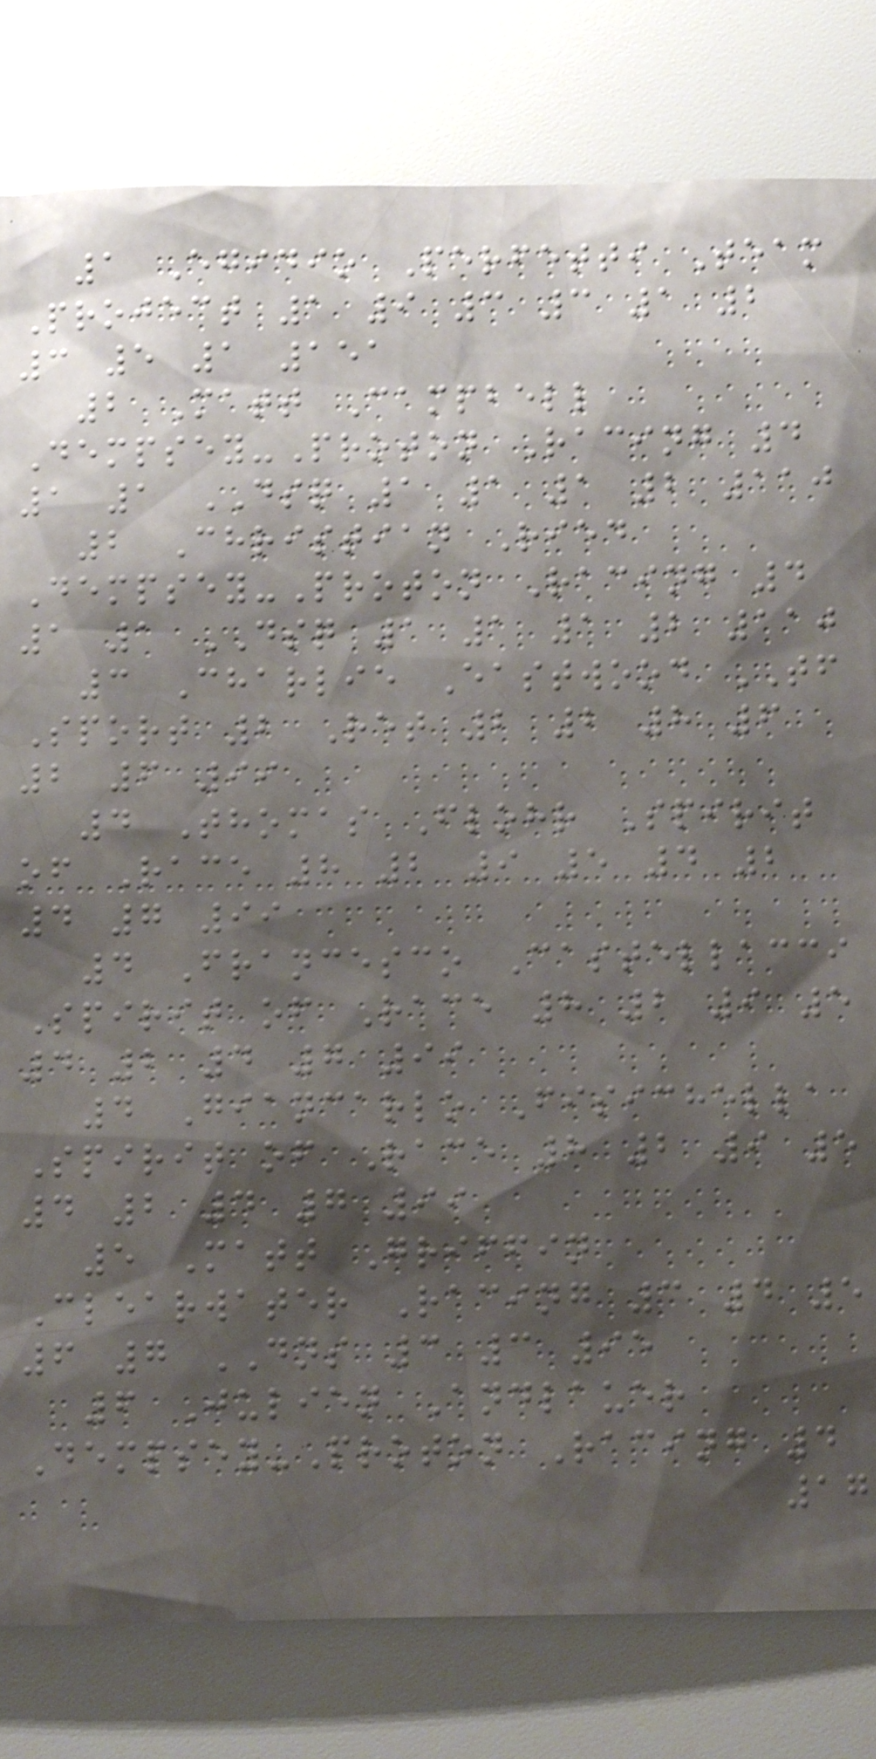1 Egidio Perfetti Team
Project 1 9 3 3 1 2
3 5 1 151
2 Matt Campbell
Dempsey-Proton Racing 4
1 1 DSQ 1 1 1 2 110
2 Christian Ried
Dempsey-Proton Racing 4
1 1 DSQ 1 1 1 2 110
3 Charlie Eastwood TF
Sport 2 Ret 2 2 8 6
2 6 99
4 Thomas Flohr Spirit
of Race 8 2 9 5 4 2
4 7 99
4 Francesco Castellacci
Spirit of Race 8 2 9 5
4 2 4 7 99
4 Giancarlo Fisichella
Spirit of Race 8 2 9 5
4 2 4 7 99
5 Matt Griffin
Clearwater Racing 3 4 5
6 7 DNS 3 3 95
6 Julien Andlauer
Dempsey-Proton Racing 4
17
